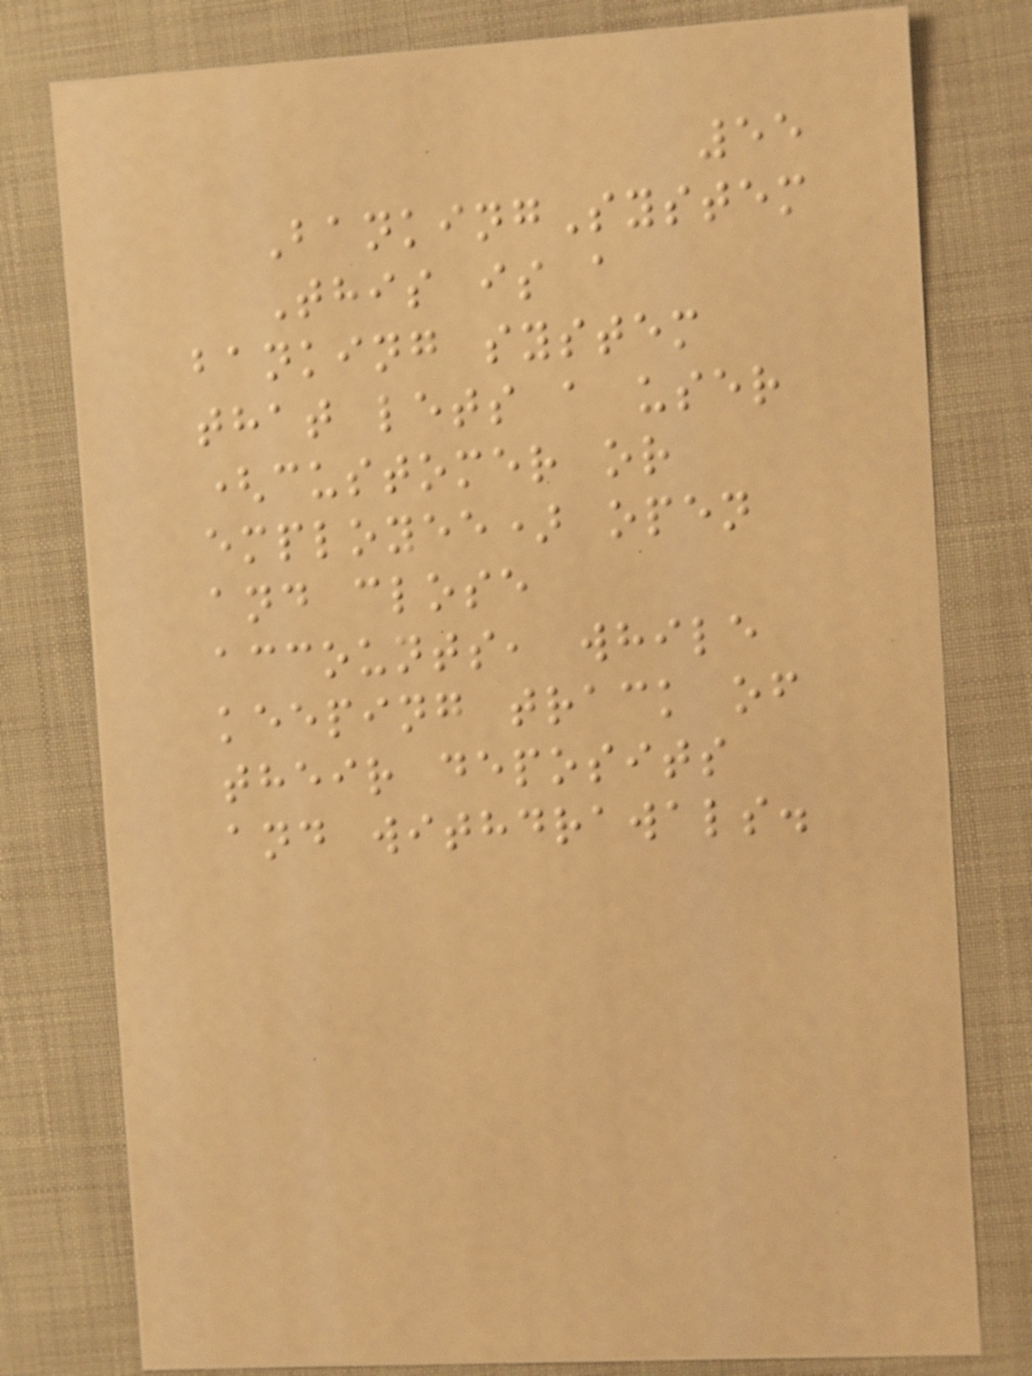55
BankingSystem
This is a
banking system
that lets a user
(customer or
employee) open
and close
accounts, while
keeping track of
their deposits
and withdrawals.
